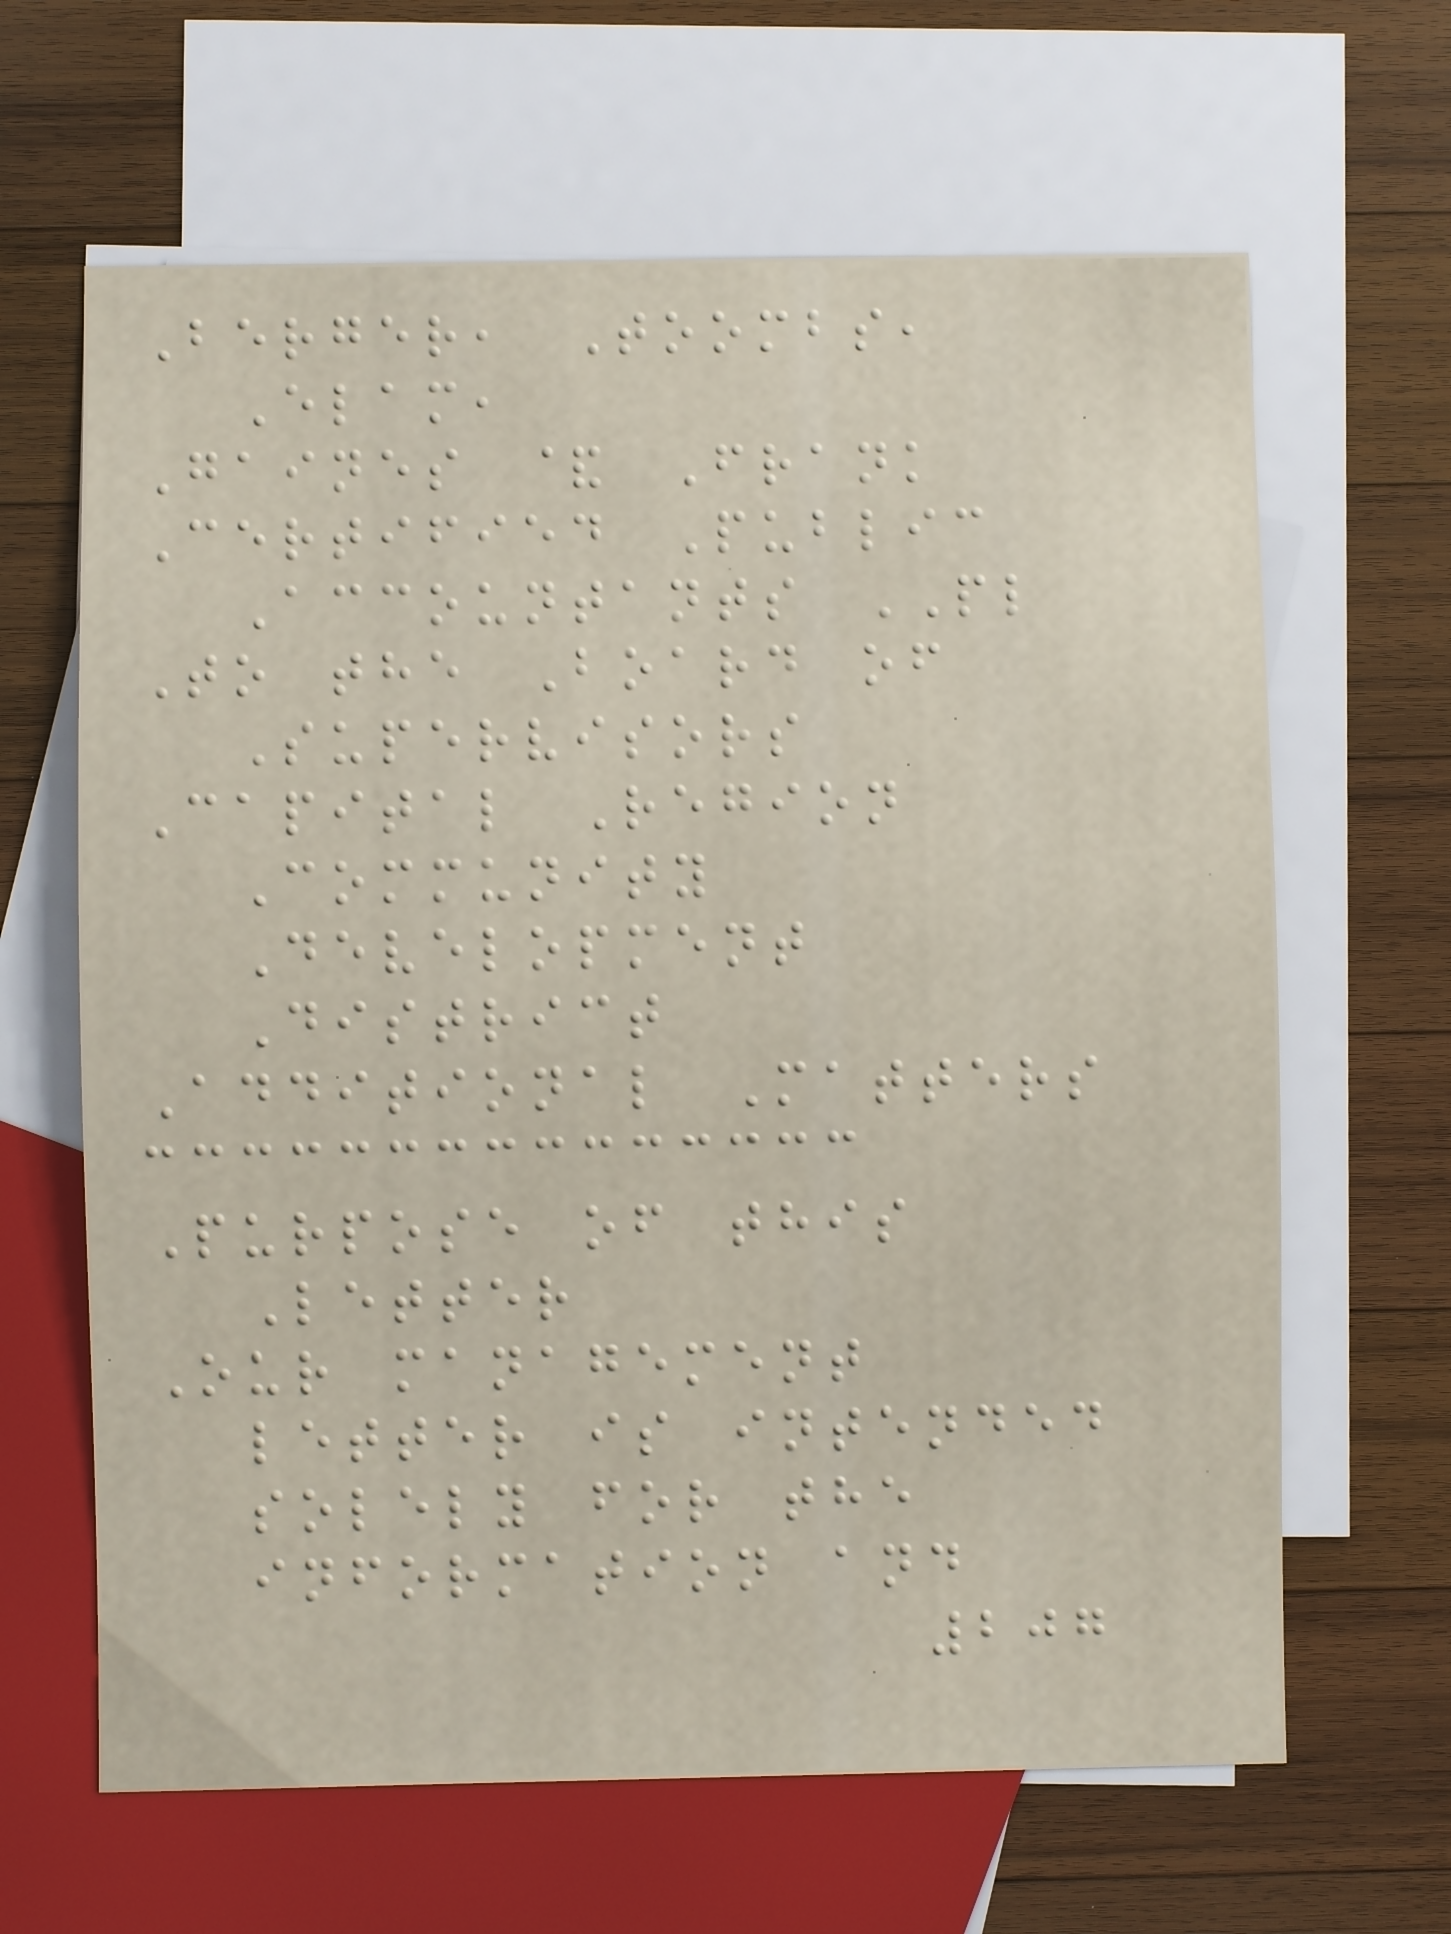Berger, Toombs,
Elam,
Gaines & Frank
Certified Public
Accountants PL
To the Board of
Supervisors
Capital Region
Community
Development
District
Additional Matters
Purpose of this
Letter
Our management
letter is intended
solely for the
information and
207
